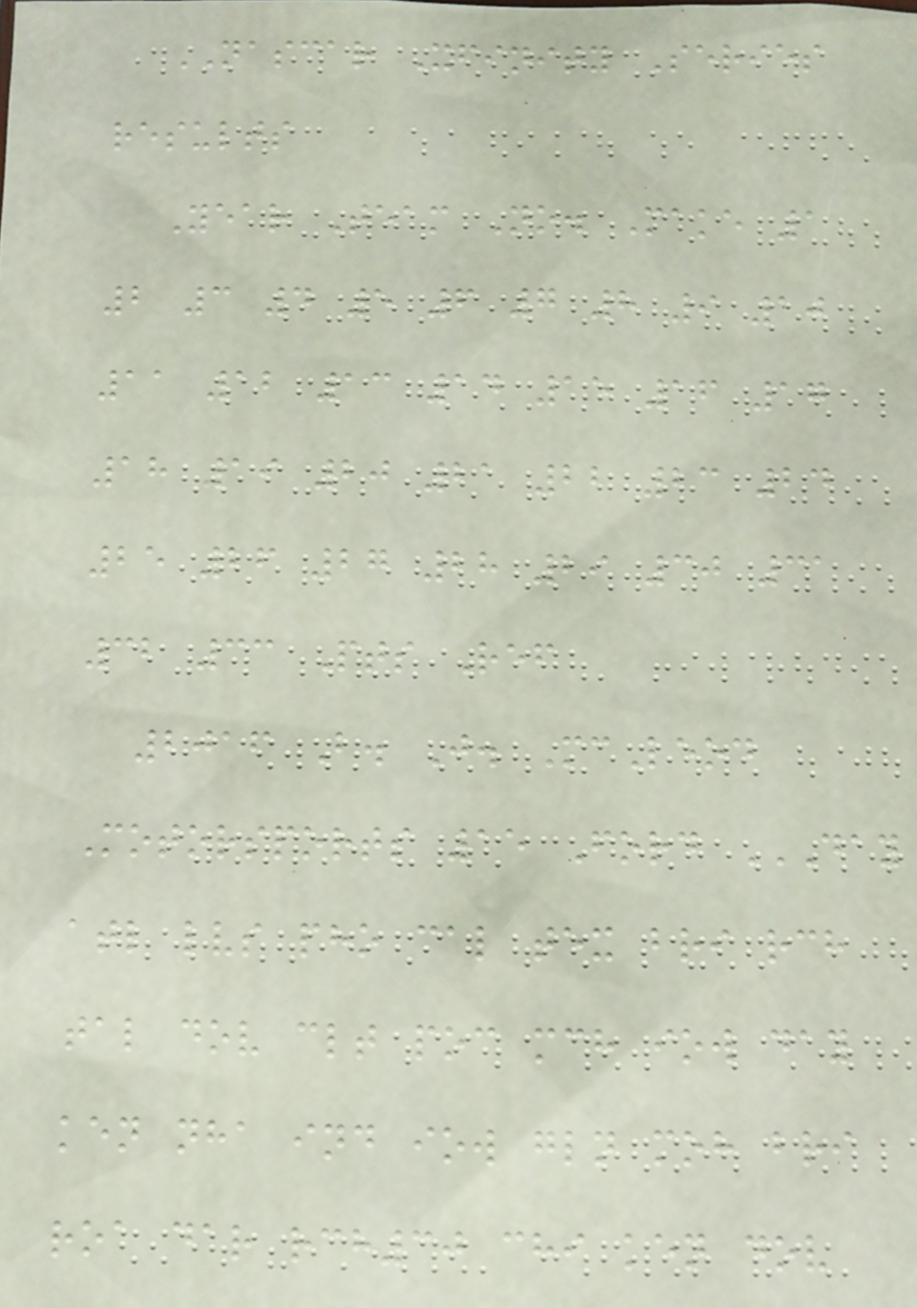NASCAR Xfinity Series
results
Year Team No. Make 1
2 3 4 5 6 7 8 9 10
11 12 13 14 15 16 17
18 19 20 21 22 23 24
25 26 27 28 29 30 31
32 33 Pts Ref
2016 B. J. McLeod
Motorsports 15 Ford DAY
ATL LVS PHO CAL TEX BRI RCH
TAL DOV CLT POC MCH IOW DAY
KEN NHA IND IOW GLN MOH BRI
ROA DAR RCH30 CHI KEN DOV
